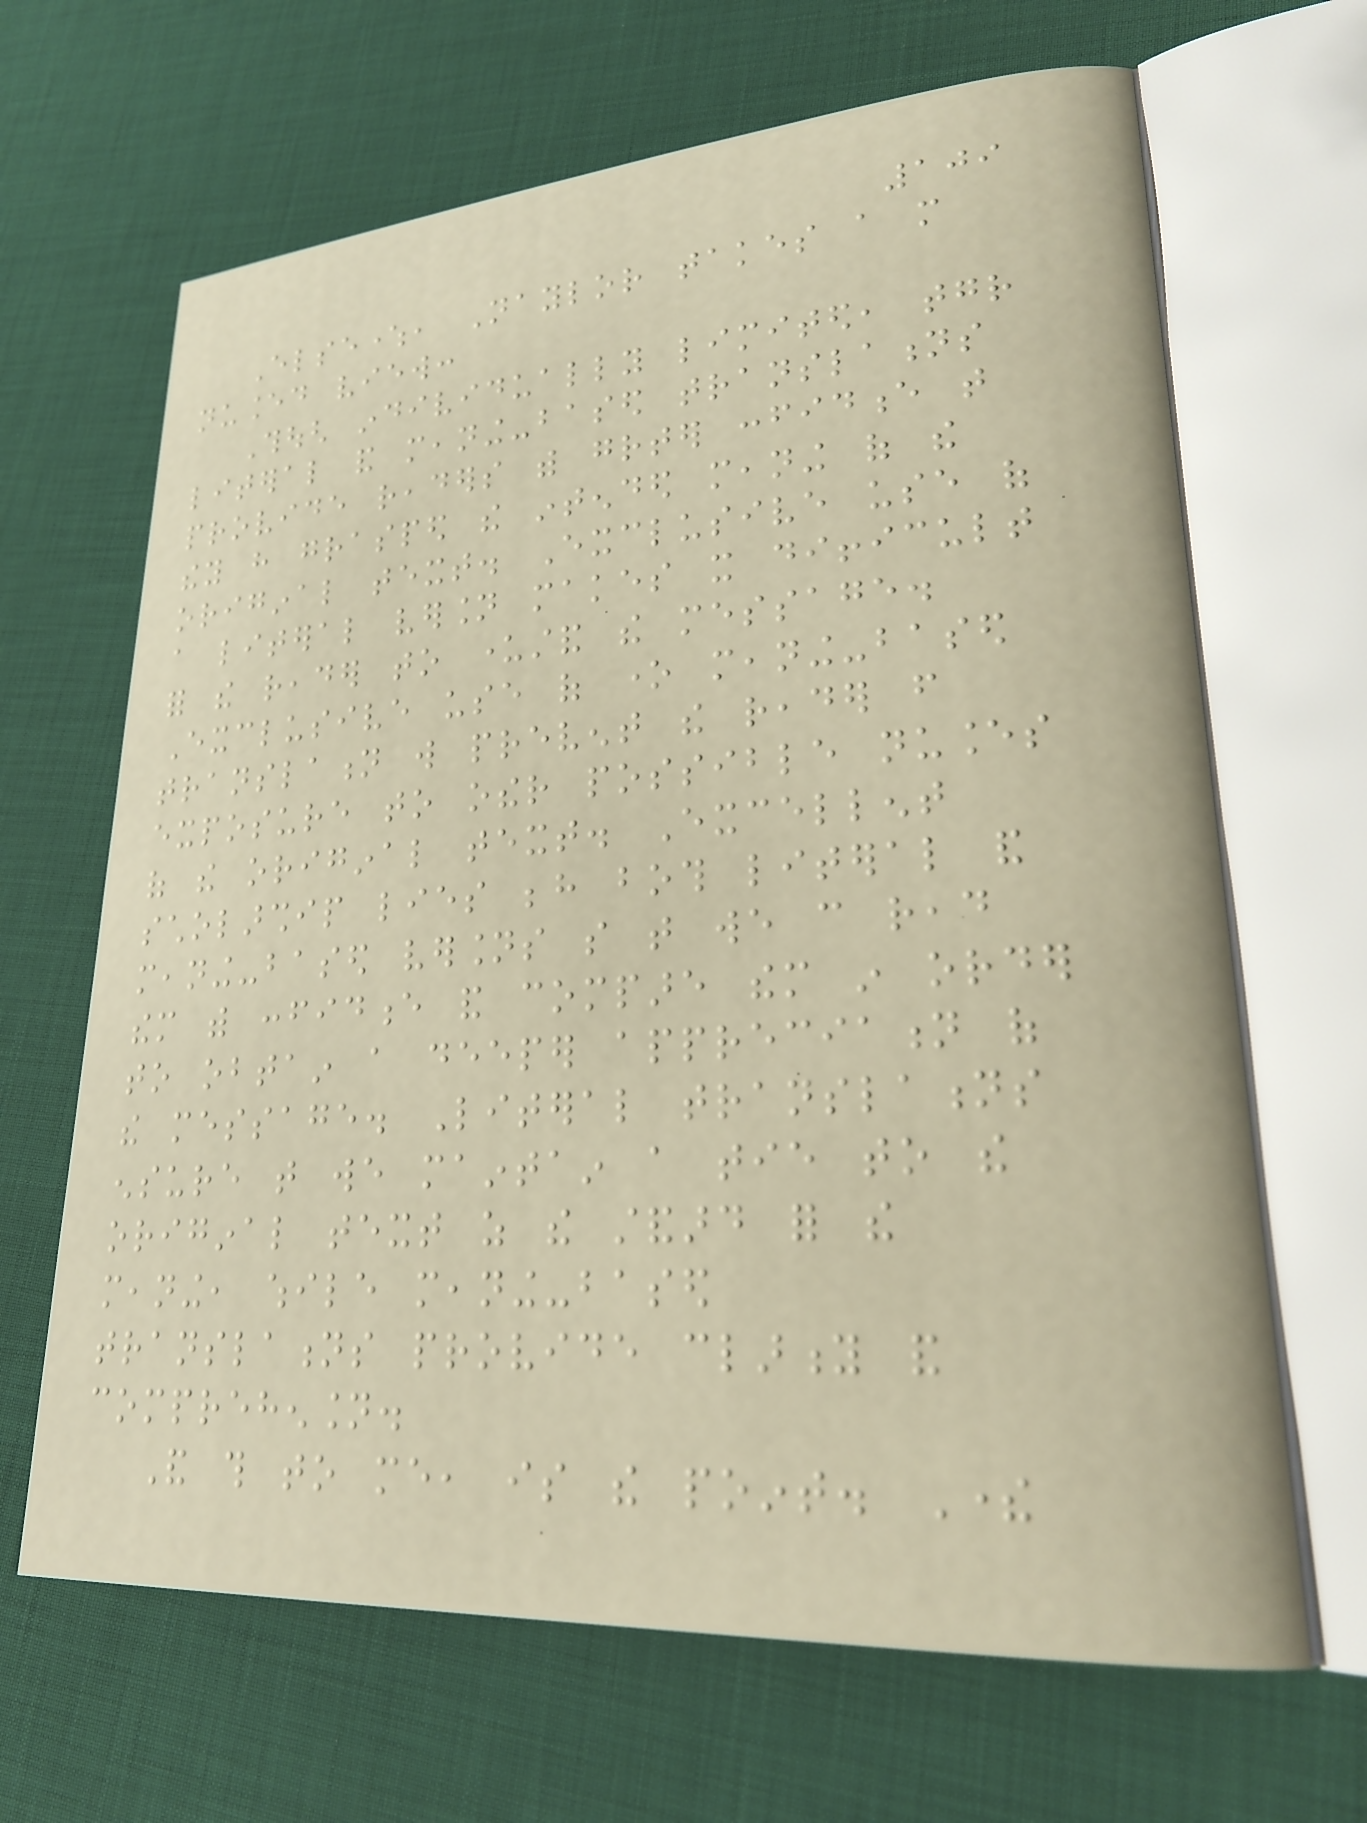109
Elsewhere, Naylor takes a more
nuanced view:
Though individually limited, together
literal and meaning-based translations
provide readers with greater confidence that
they have grasped the intended meaning of the
original text. Exclusive use of
a literal version makes it difficult
for the reader to understand the message.
Exclusive use of one meaning-based
translation will prevent the reader from
exposure to other possible nuances
of the original text. Excellent
scholarship lies behind both literal and
meaning-based versions so that we can read
them with confidence and compare them in order
to obtain a deeper appreciation of
the message. Literal translations
ensure that we maintain a tie to the
original text as the standard for the
meaning, while meaning-based
translations provide clarity and
comprehension.
And this to me, is the point. There
